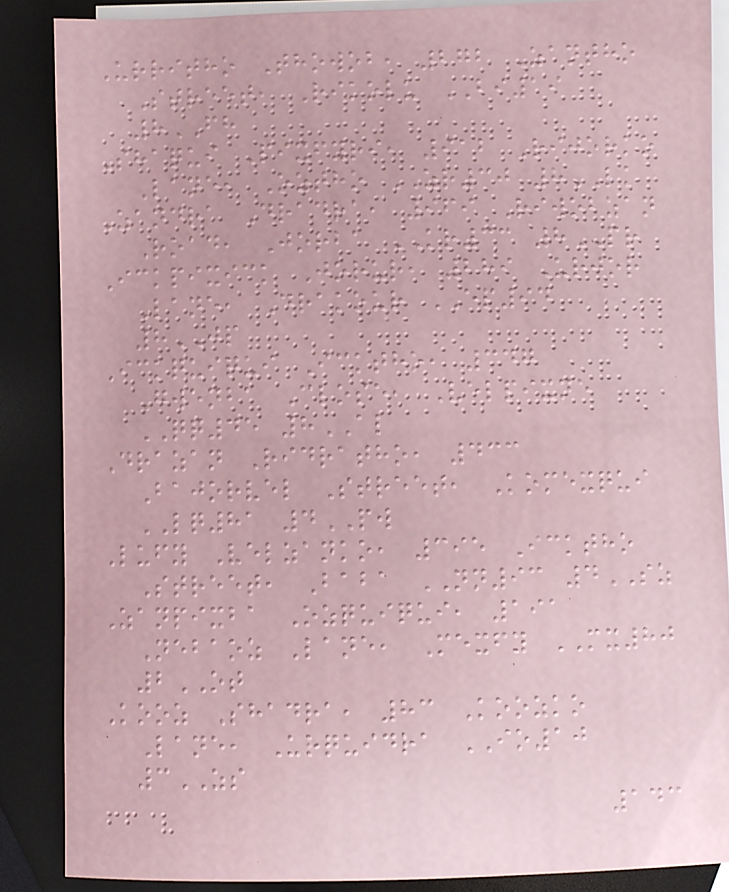Urritho Thowob, 272 Zantho
Street, Rikolu BI19
8FH
Shaqui Pixfyri, 912 Rijorko
Lane, Oztho ZR30 8LK
Zandra Dradra, 969 Riwobzan
Road, Jorba KR33 8PR
Ickpixick Jorur, 289 Urjor
Lane, Drakour EP94
8JP
Ickquiqui Icktho, 347
Gwenba Close, Velpixne
QQ45 8AL
Drazan Ridratho, 433
Bajorvel Street, Komexqui
LQ81 4PW
Lufy Velzanko, 395 Icktho
Street, Baba NN93 4SZ
Zanpixba Ozquiqui, 191
Nebaoz Lane, Mexfy MX80
2OT
Kooz Shadra, 83 Koozko
Lane, Urquidra IO10
3ZS
143
